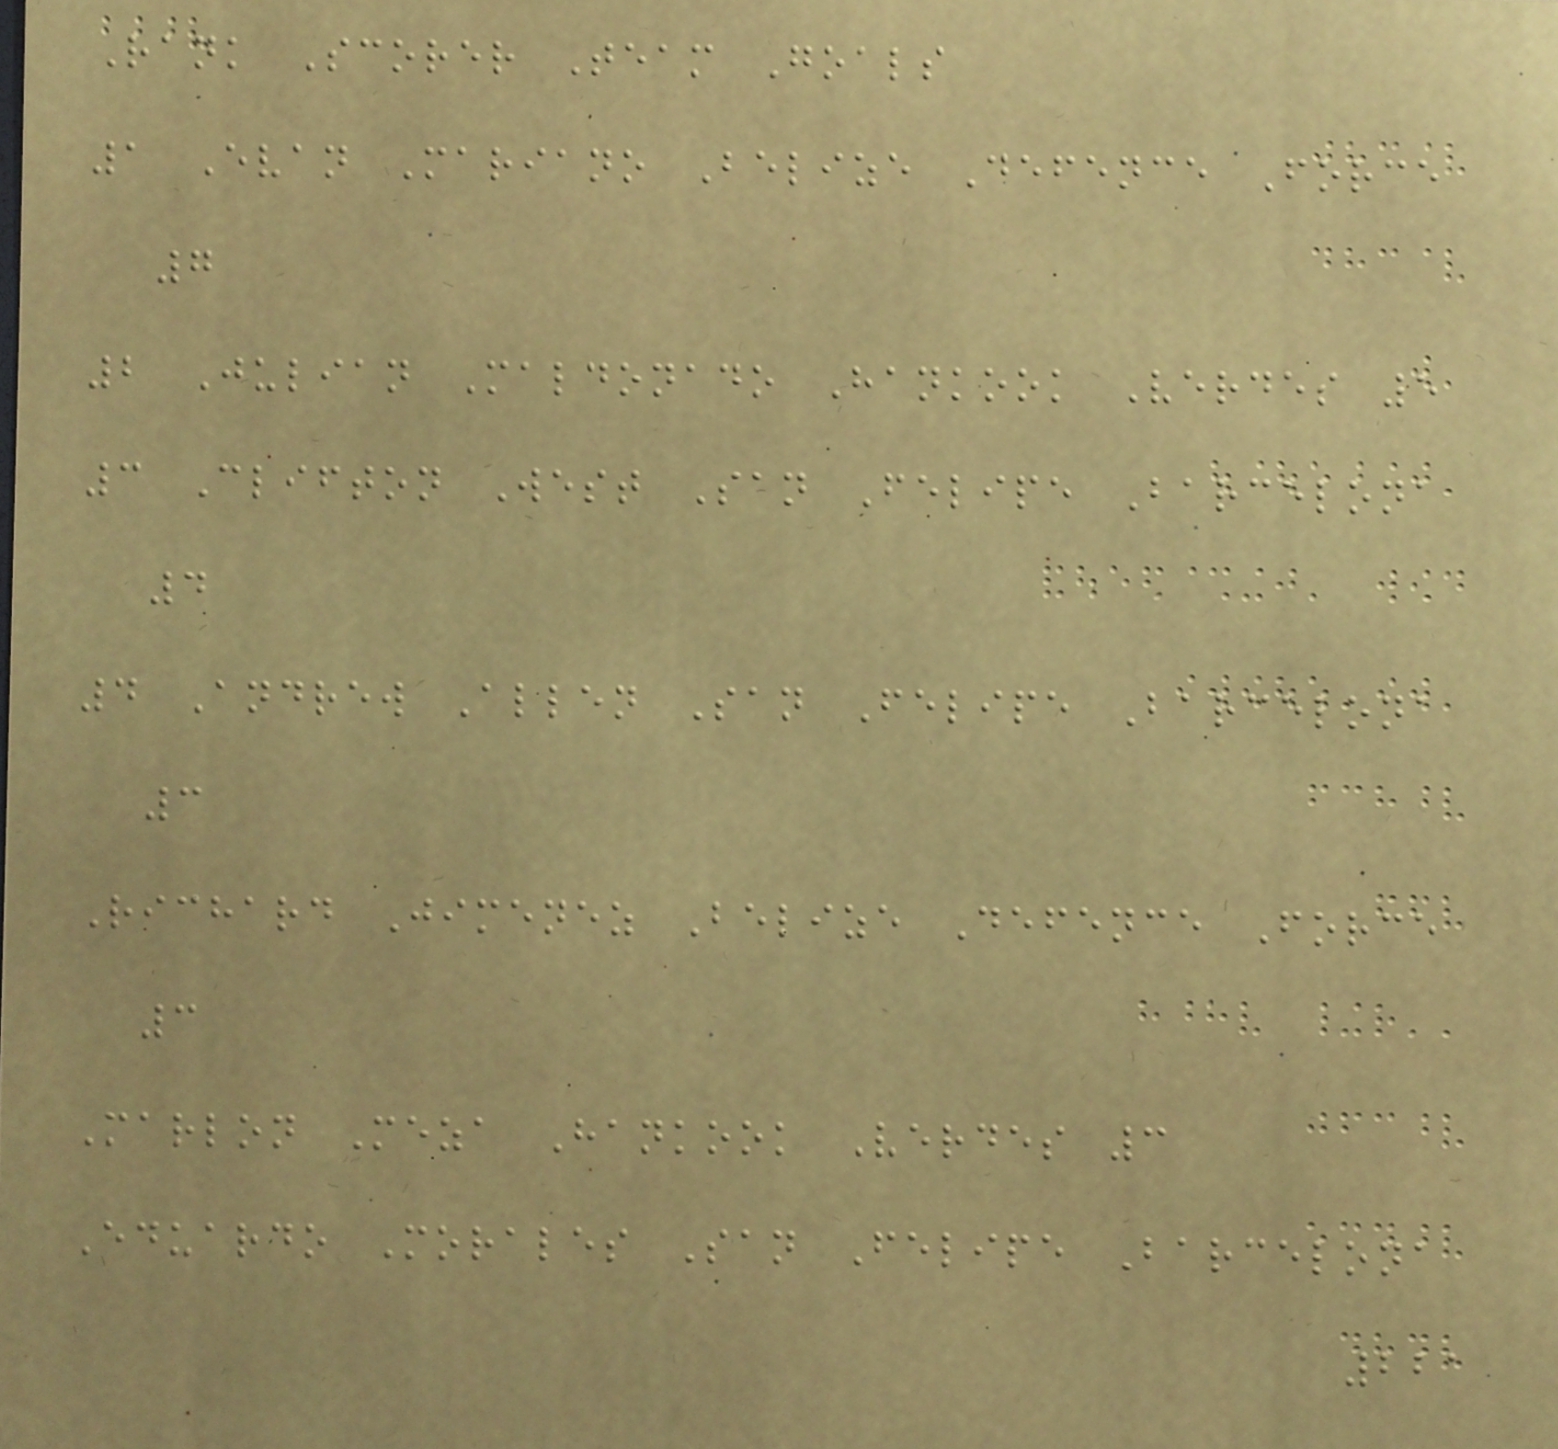Rank Scorer Team Goals
1 Evan Mariano Belize Defence Force
7
2 Julian Maldonado Hankook Verdes 5
3 Clifton West San Felipe Barcelona
4
4 Andrew Allen San Felipe Barcelona
3
Richard Jimenez Belize Defence Force
3
Marlon Meza Hankook Verdes 3
Eduardo Morales San Felipe Barcelona
221
